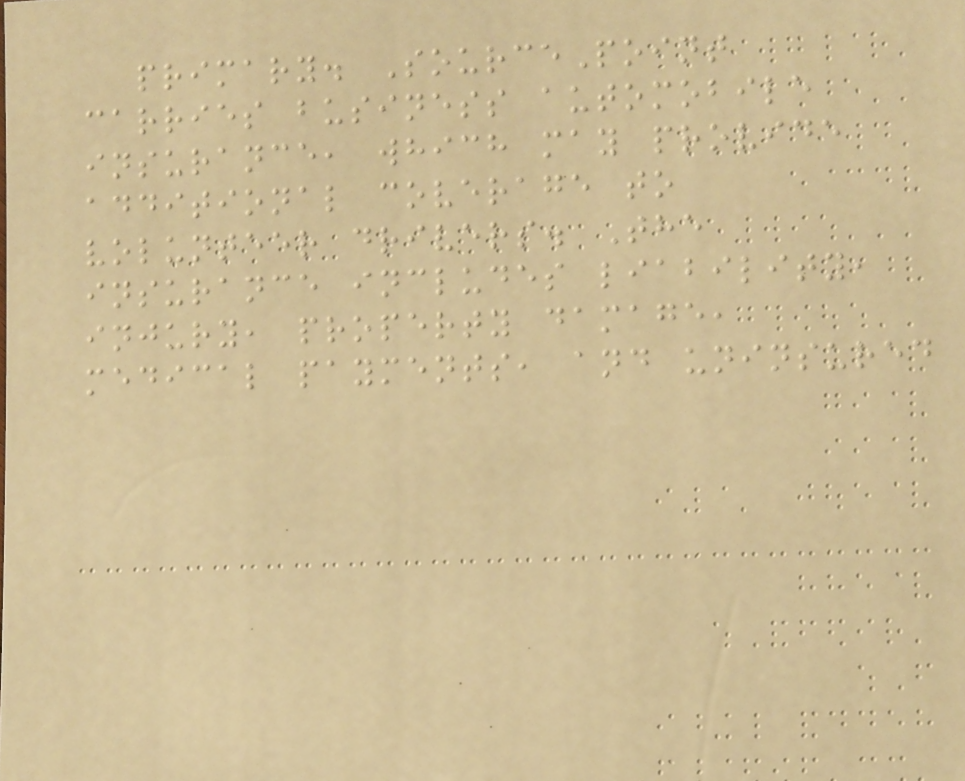primary. SourcePoint
carries business automobile
insurance, which may provide
additional coverage to
volunteer drivers. The
insurance includes liability,
injury, property damage,
medical payments, and uninsured
